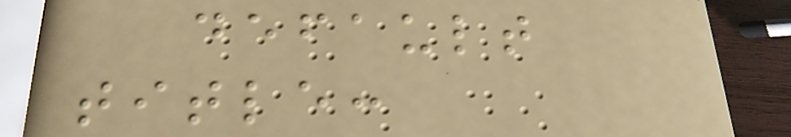default
title:
